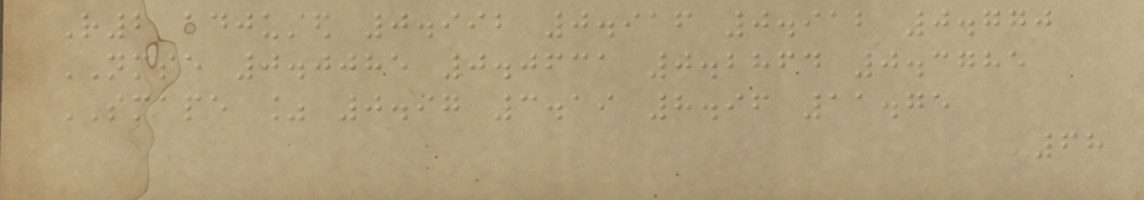R2 adjusted 0.992 0.916 0.912 0.770
NMSE 0.0085 0.0631 0.2864 0.3785
SMAPE % 0.97 3.19 8.96 11.75
68
